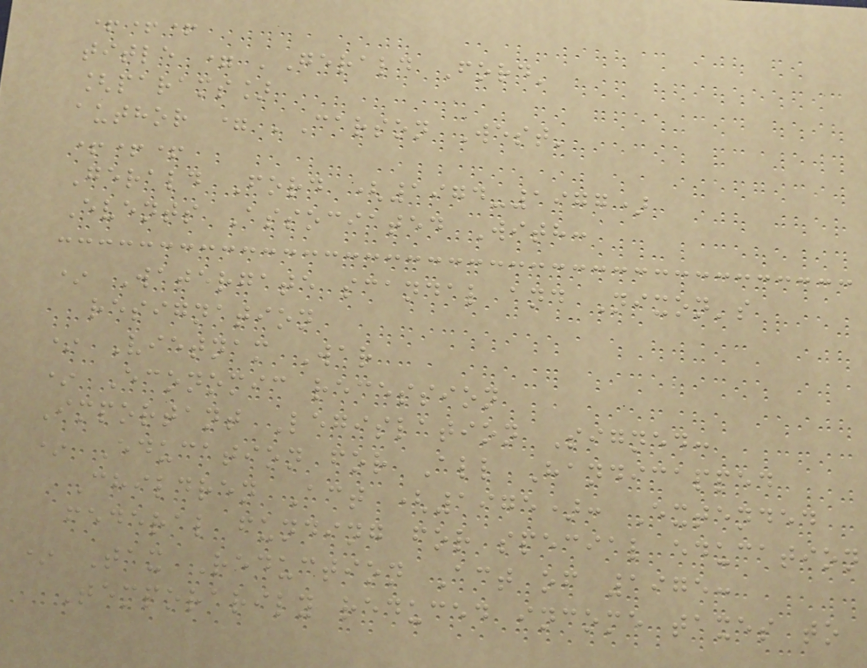+++
title = 'Gerald Ford'
[params]
author = 'Carson West'
+++
Gerald Ford (1974-1977)
Events Associated With:
* Watergate scandal and Nixon's
resignation
* Vietnam War
* Economic recession
Important Legislation Signed:
* Education for All Handicapped
Children Act (1975): Extended
federal funding for special education
* Tax Reduction Act of 1975:
Temporarily reduced income taxes to
